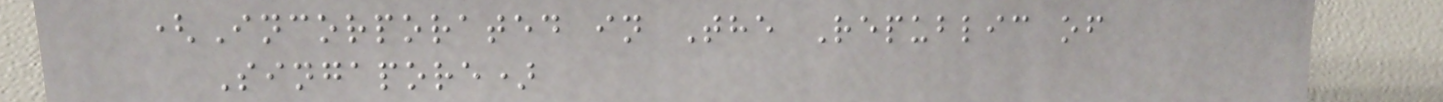(Incorporated in The Republic of
Singapore)
